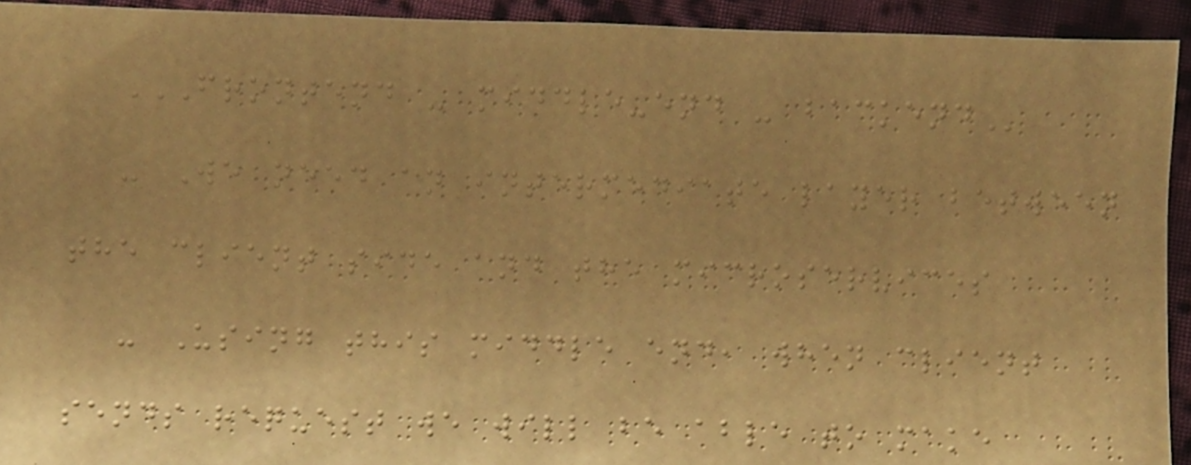FRONTEND - MIDDLE-END - BACKEND
- We need an intermediate layer between
the client side and the microservices
- Using this middle end, when client
sends request we will be able to make
